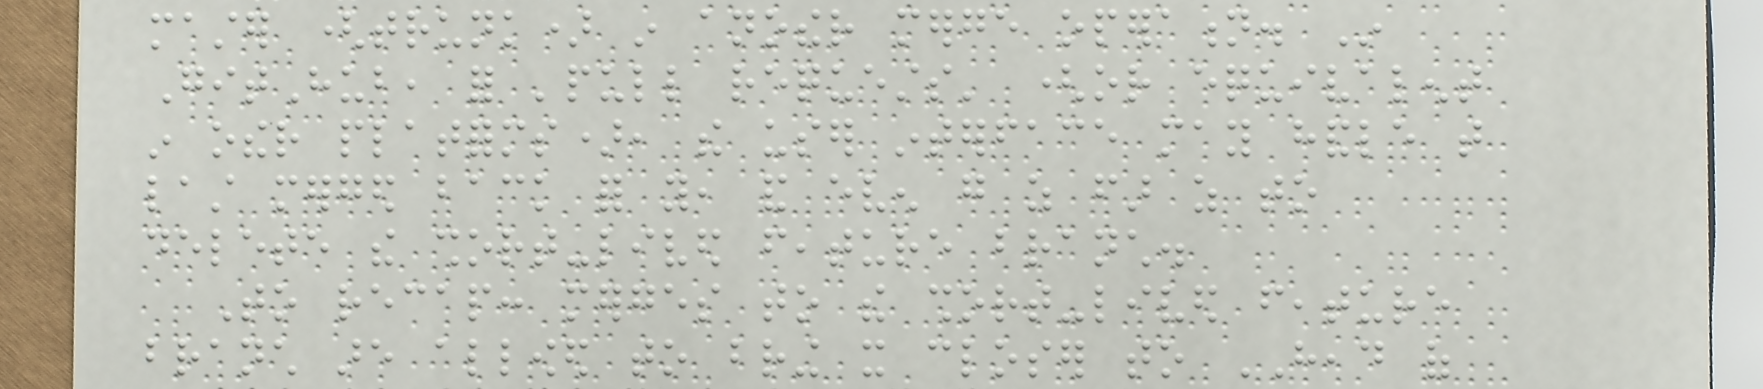master (trunk) in another merge operation. In
GitHub, for 'pull requests' (or equivalent
in other platforms), the user interface may handle that
last merged back for you, and even go as far as to
delete the short-lived feature branch.
To recap: merges to the short-lived feature
branch are allowed to bring it closer to HEAD of
